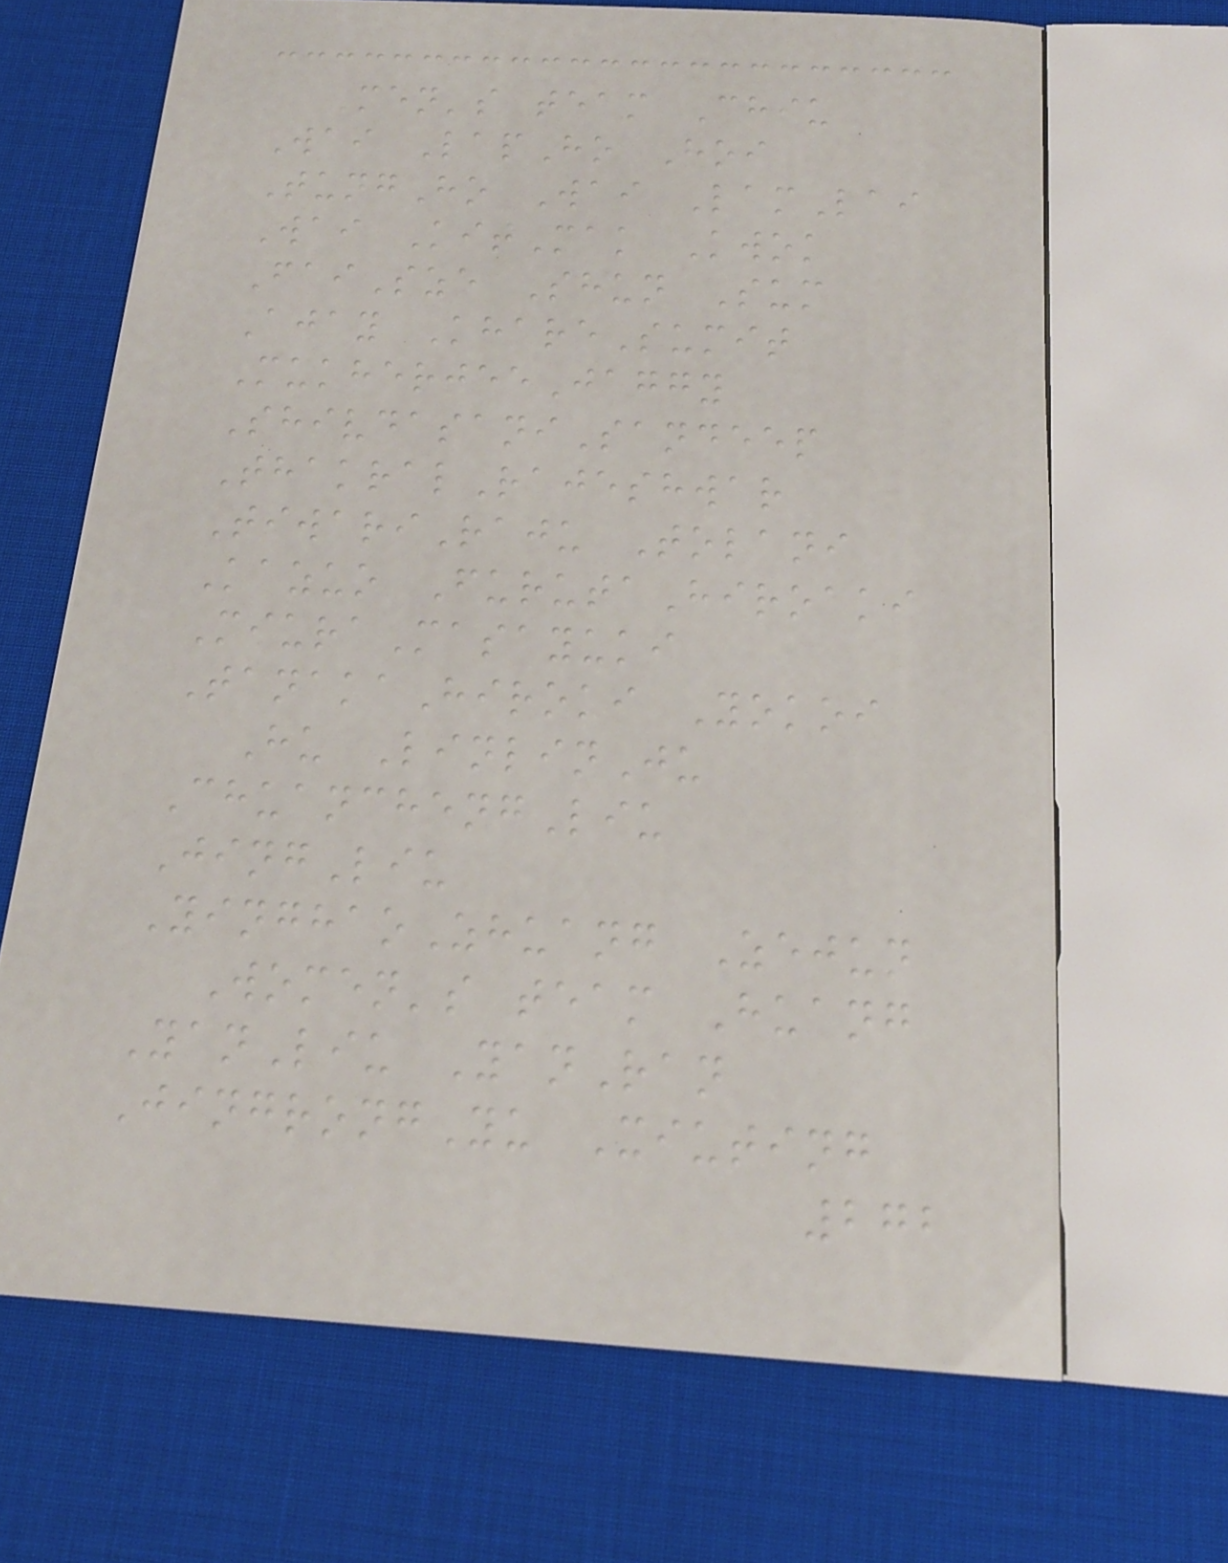Men's team Chiu
Wai LapHo Hoi
TungHo Wai LamLai
Wai KitMak Kwok
FaiSze Shun Sum
Ajay KhareSumit
MukherjeeJaggy
ShivdasaniSandeep
ThakralRajeshwar
TiwariRaju Tolani
Kazuo FurutaHiroaki
MiuraMasayuki
TanakaHiroki Yokoi
Hu LinlinJu
ChuanchengLiu
JingLiu
YinghaoZhuang Zejun
Women's team Huang
YanLiu YanRan
JingrongYu Xiuting
272
